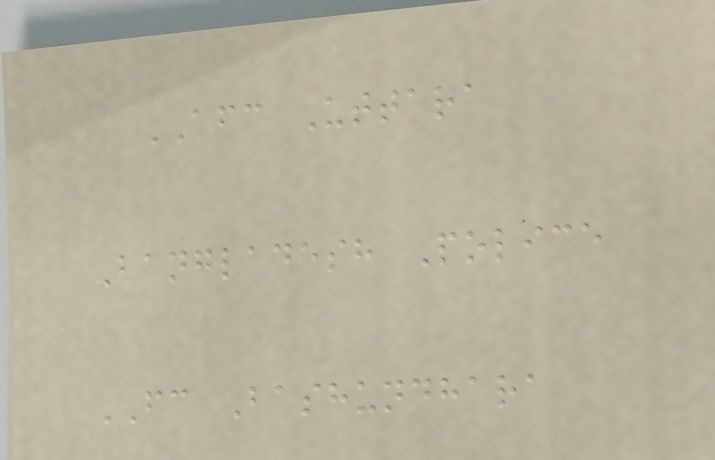AFC Uttara
Bangladesh Police
FC Bashundhara
